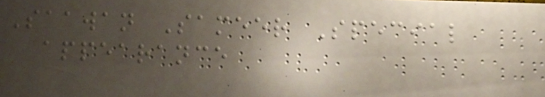Saawan Sameer Special
appearance
